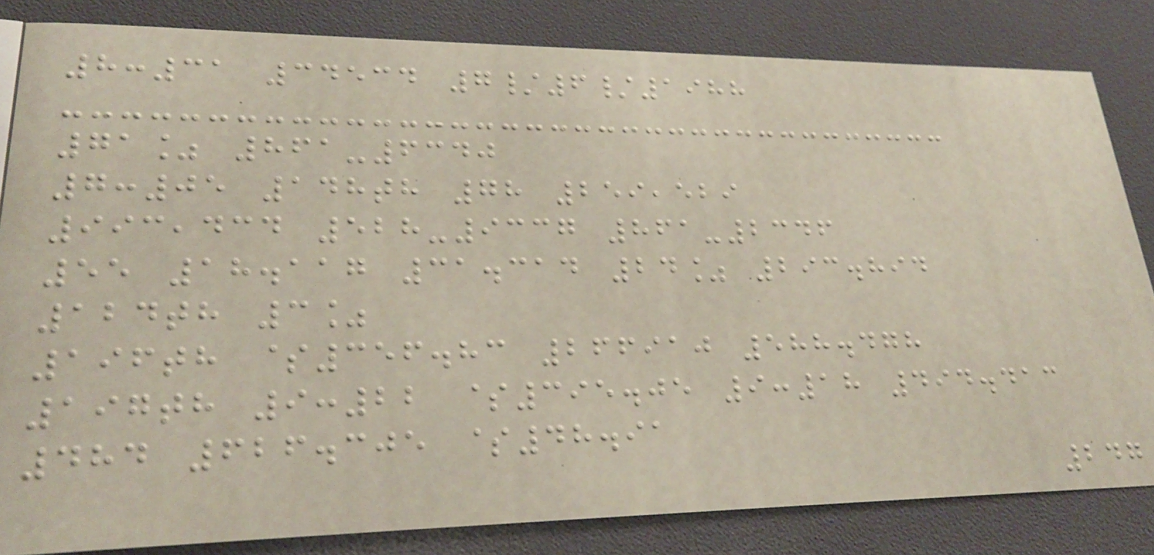8:31 34534 7/6/1988
71% 861-6340
7:05 148th 78 259,529
993,434 528-9337 861-2346
55 18.117 31.314 24% 293.894
124th 3%
196th $356.83 266910 588.478
197th 9:22 $395.05 9:18 494.413
484 626.305 $48.91
247
